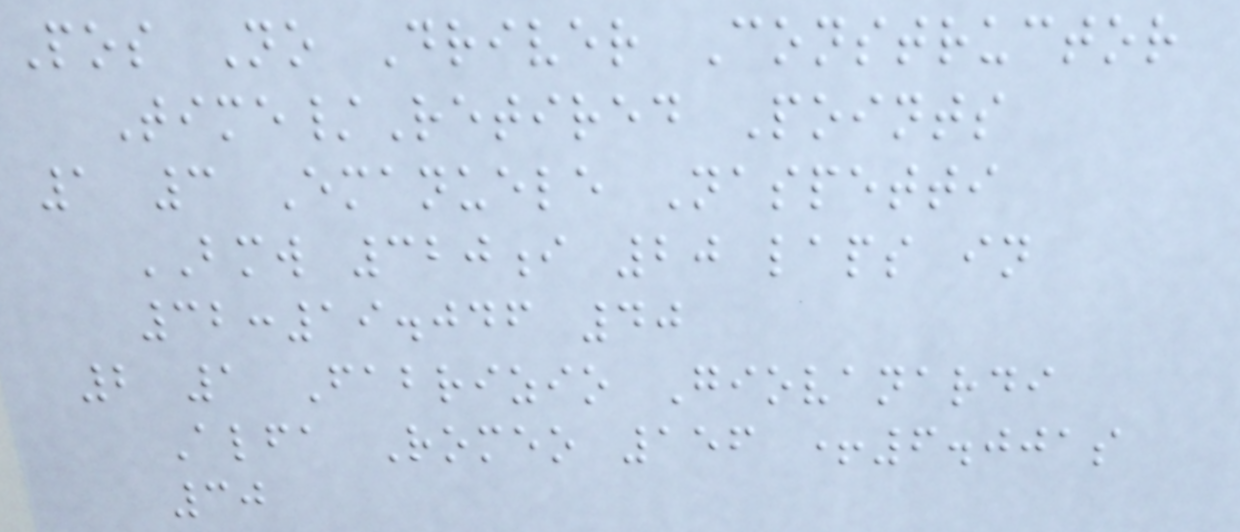Pos No Driver Constructor
Time/Retired Points
1 3 Emanuele Naspetti
BMW 320i 20 laps in
32:19.046 40
2 1 Fabrizio Giovanardi
Alfa Romeo 156 +6.001s
30
